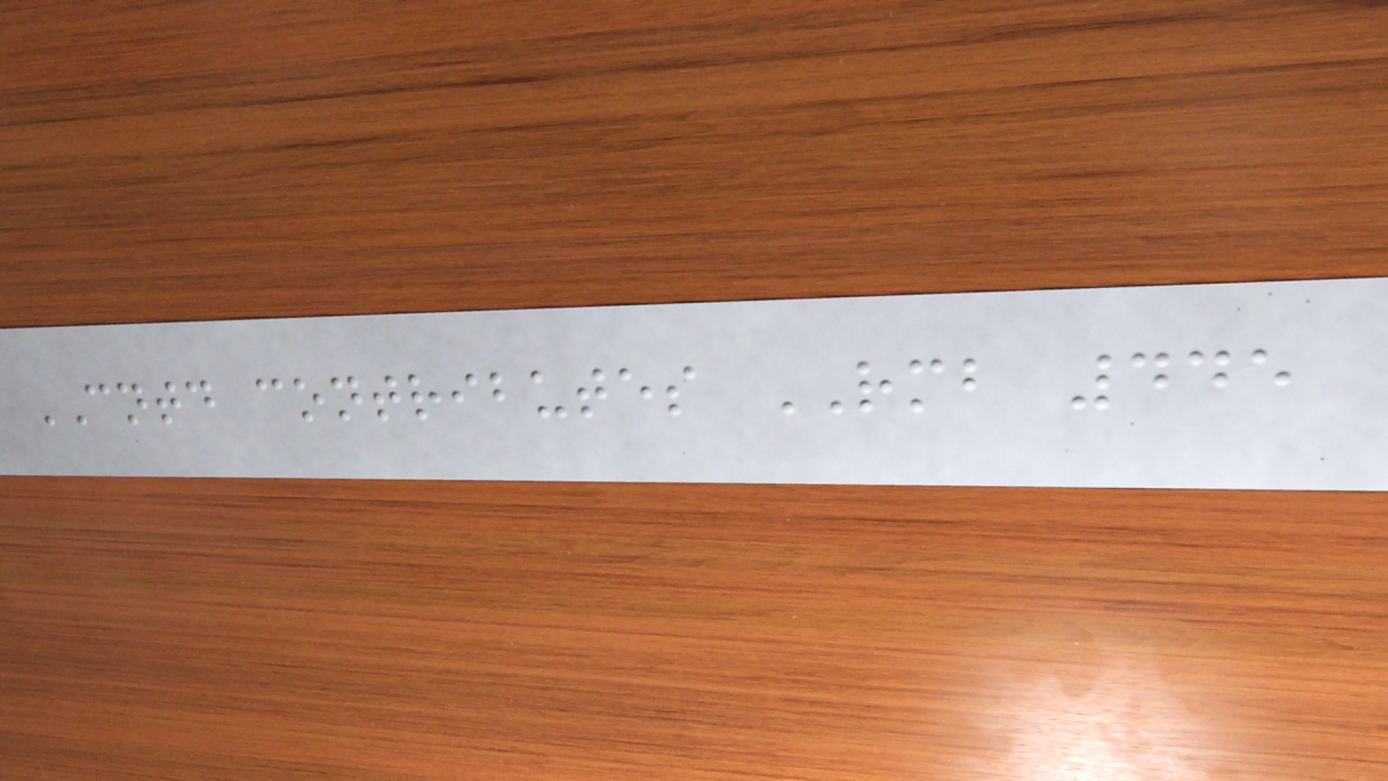CNTD contributes RMB 445
